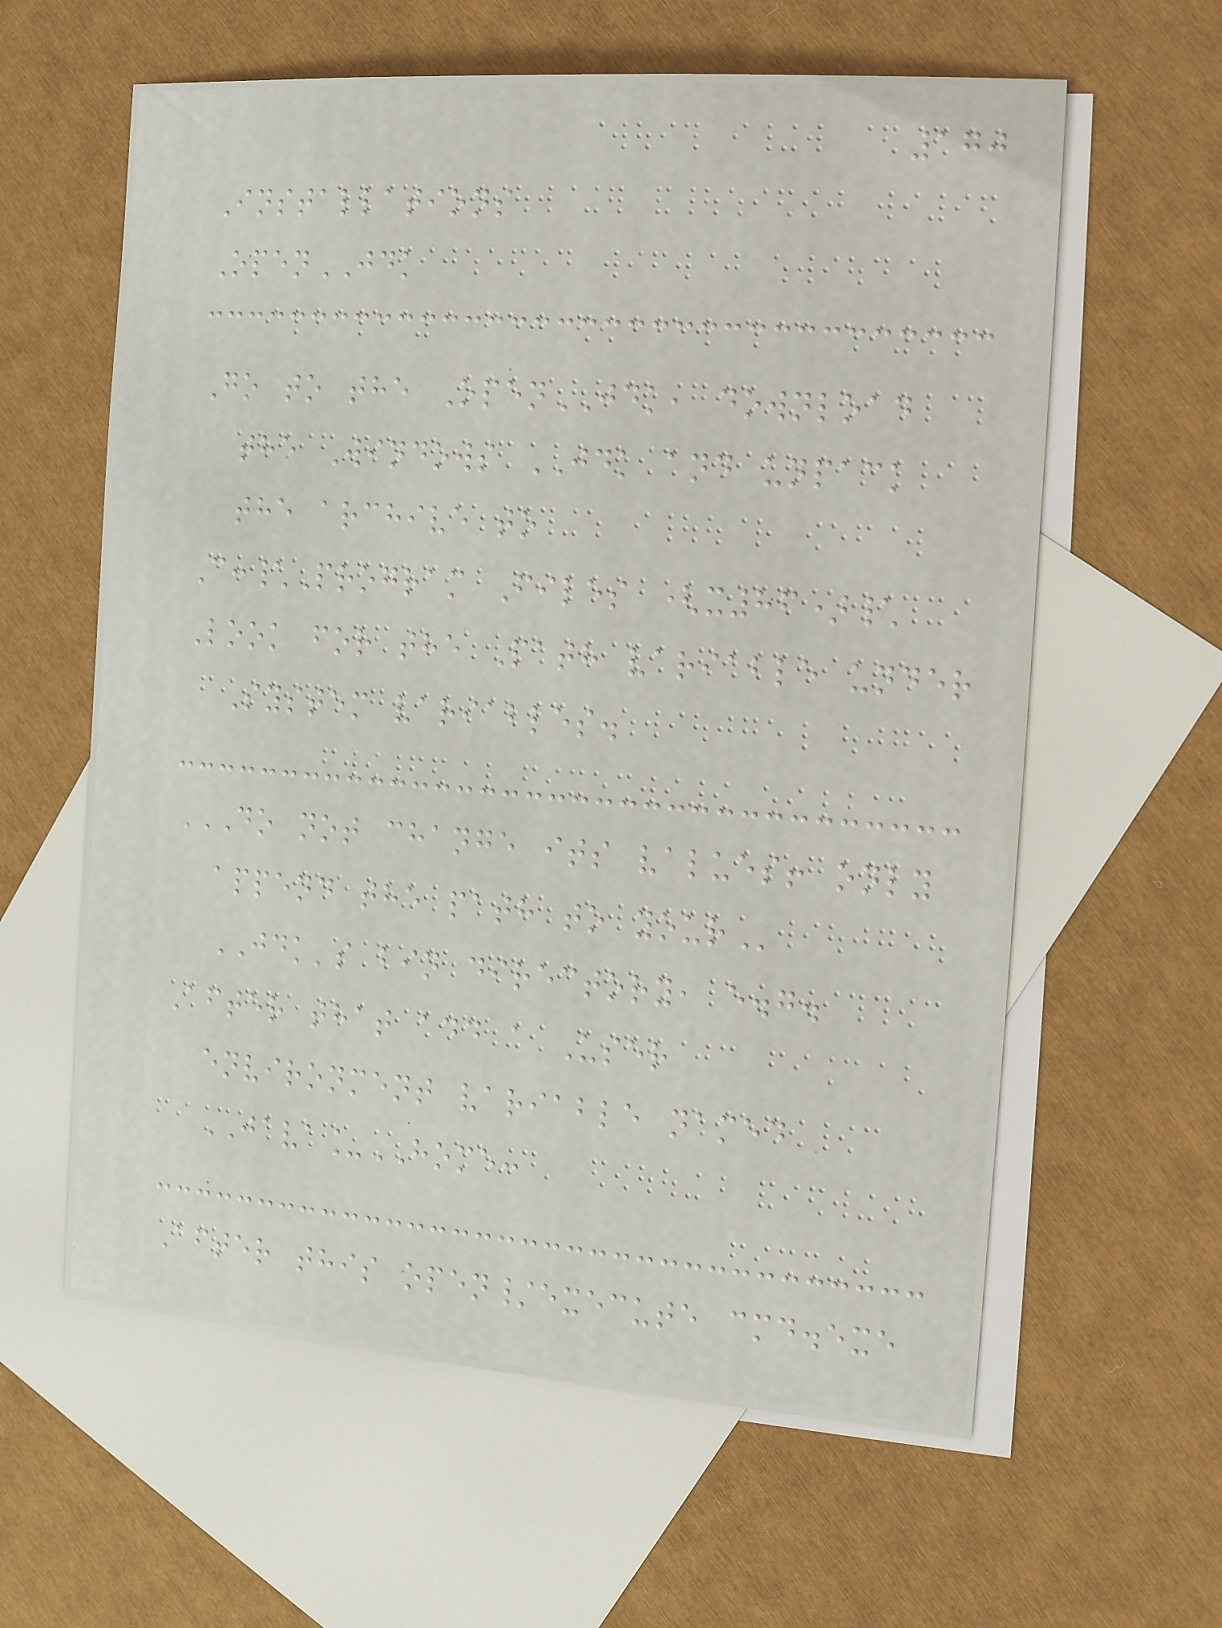170
Installations
OpenJDK
Go to the OpenJDK, download
the Windows JDK and unpack
the archive to
C:\Program Files (x86)\
Look for the Path variable under
System variables.
DO NOT CHANGE ITS VALUES! ONLY
APPEND THE PATH TO YOUR
JDK's bin directory, e.g.
After that add a User
environment variable named
JAVA_HOME:
After this open/execute cmd.exe
